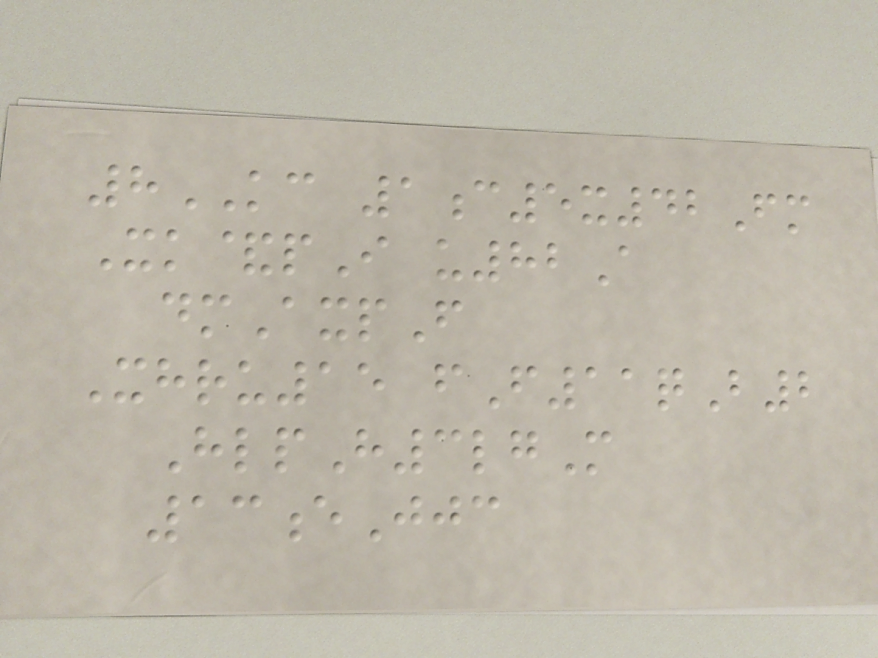8KC 1c5x42Fm
Xk&pI u82A
dmAxpF
Xhru15 fF11qB2
HlpH3lgM
13eJjc
